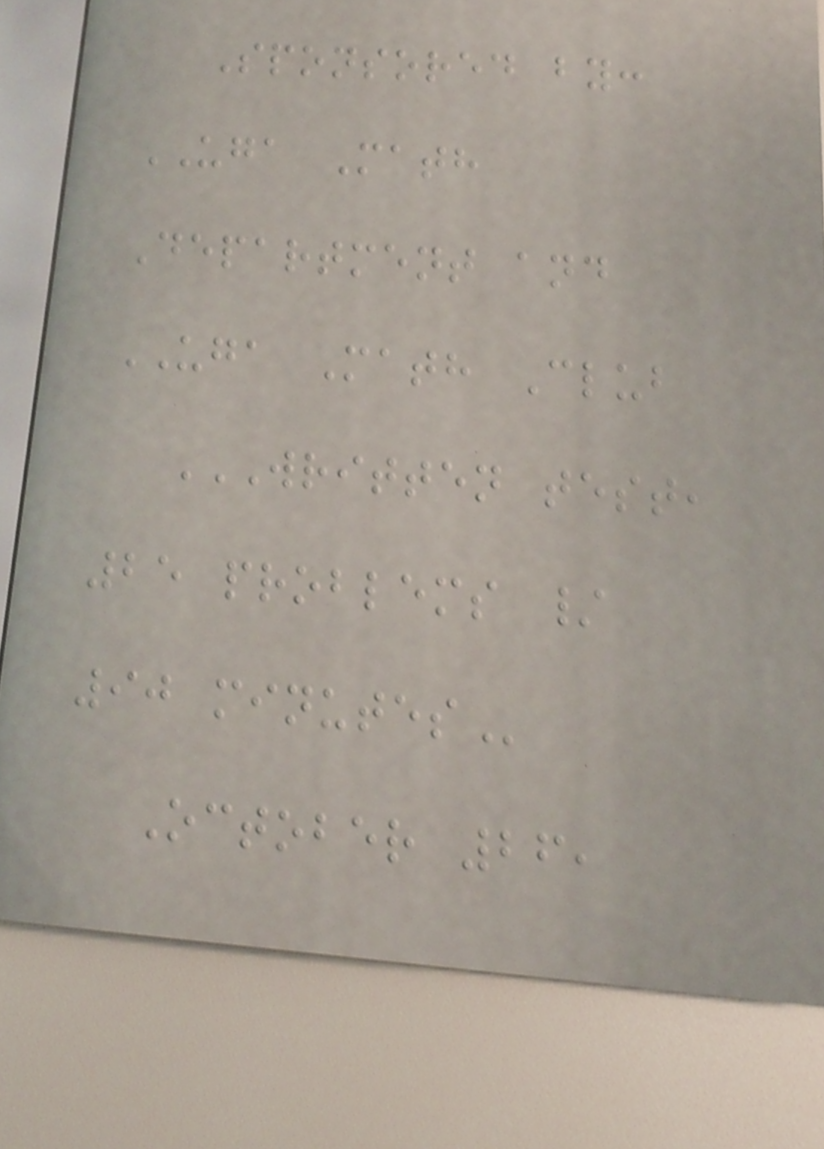Sponsored by:
UGA Math
Department and
UGA Math Club
WRITTEN TEST,
25 PROBLEMS /
90 MINUTES
October 26,
